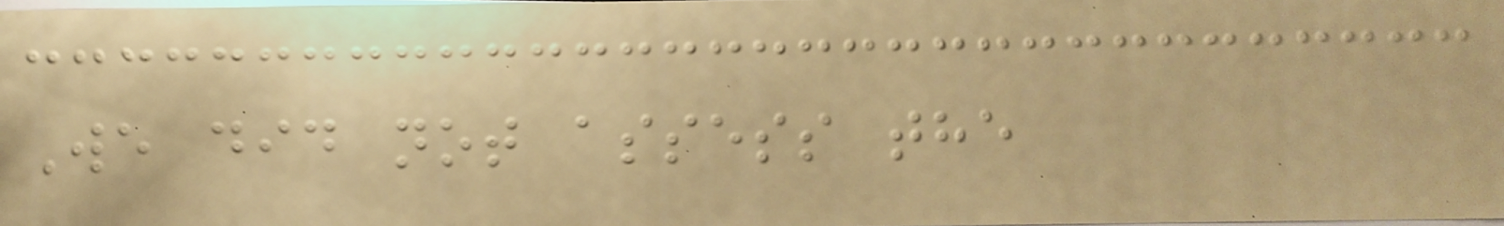We did not assess the
